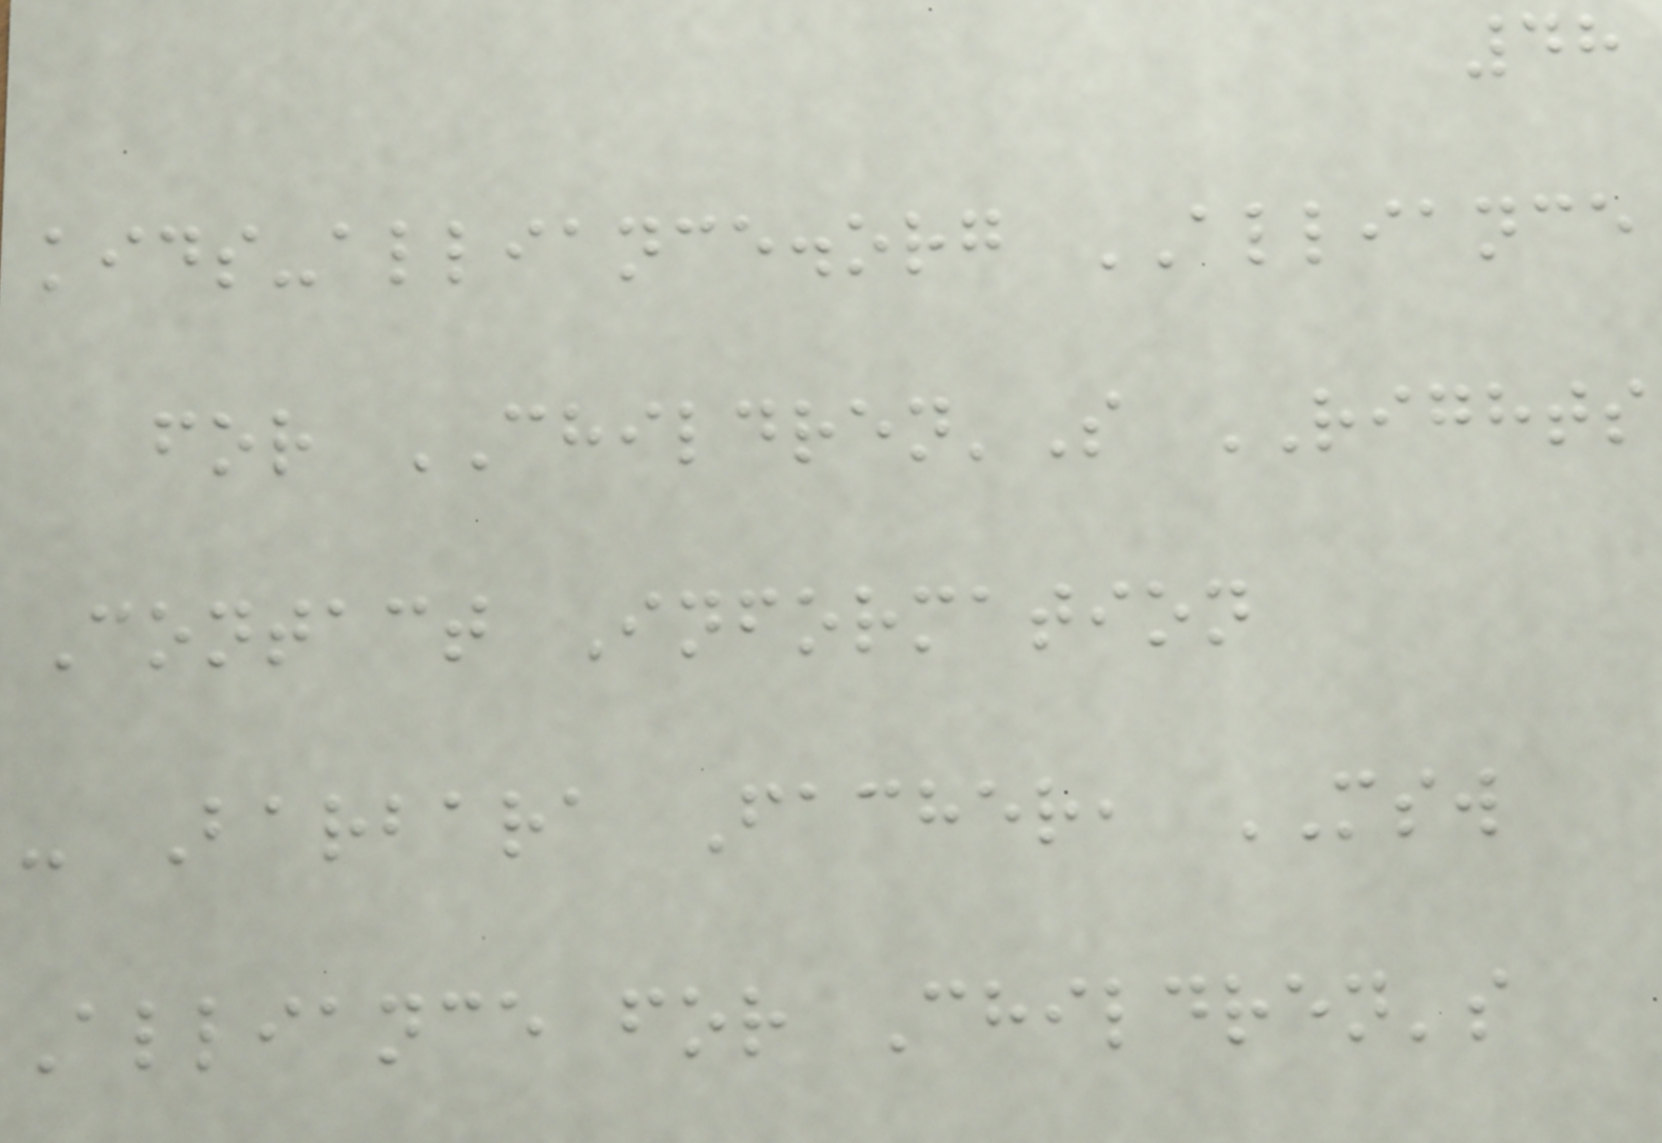48
kids-alliance.org ALLIANCE
for CHILDREN'S RIGHTS
Contact Information
- Barbara Facher, MSW
Alliance for Children's
